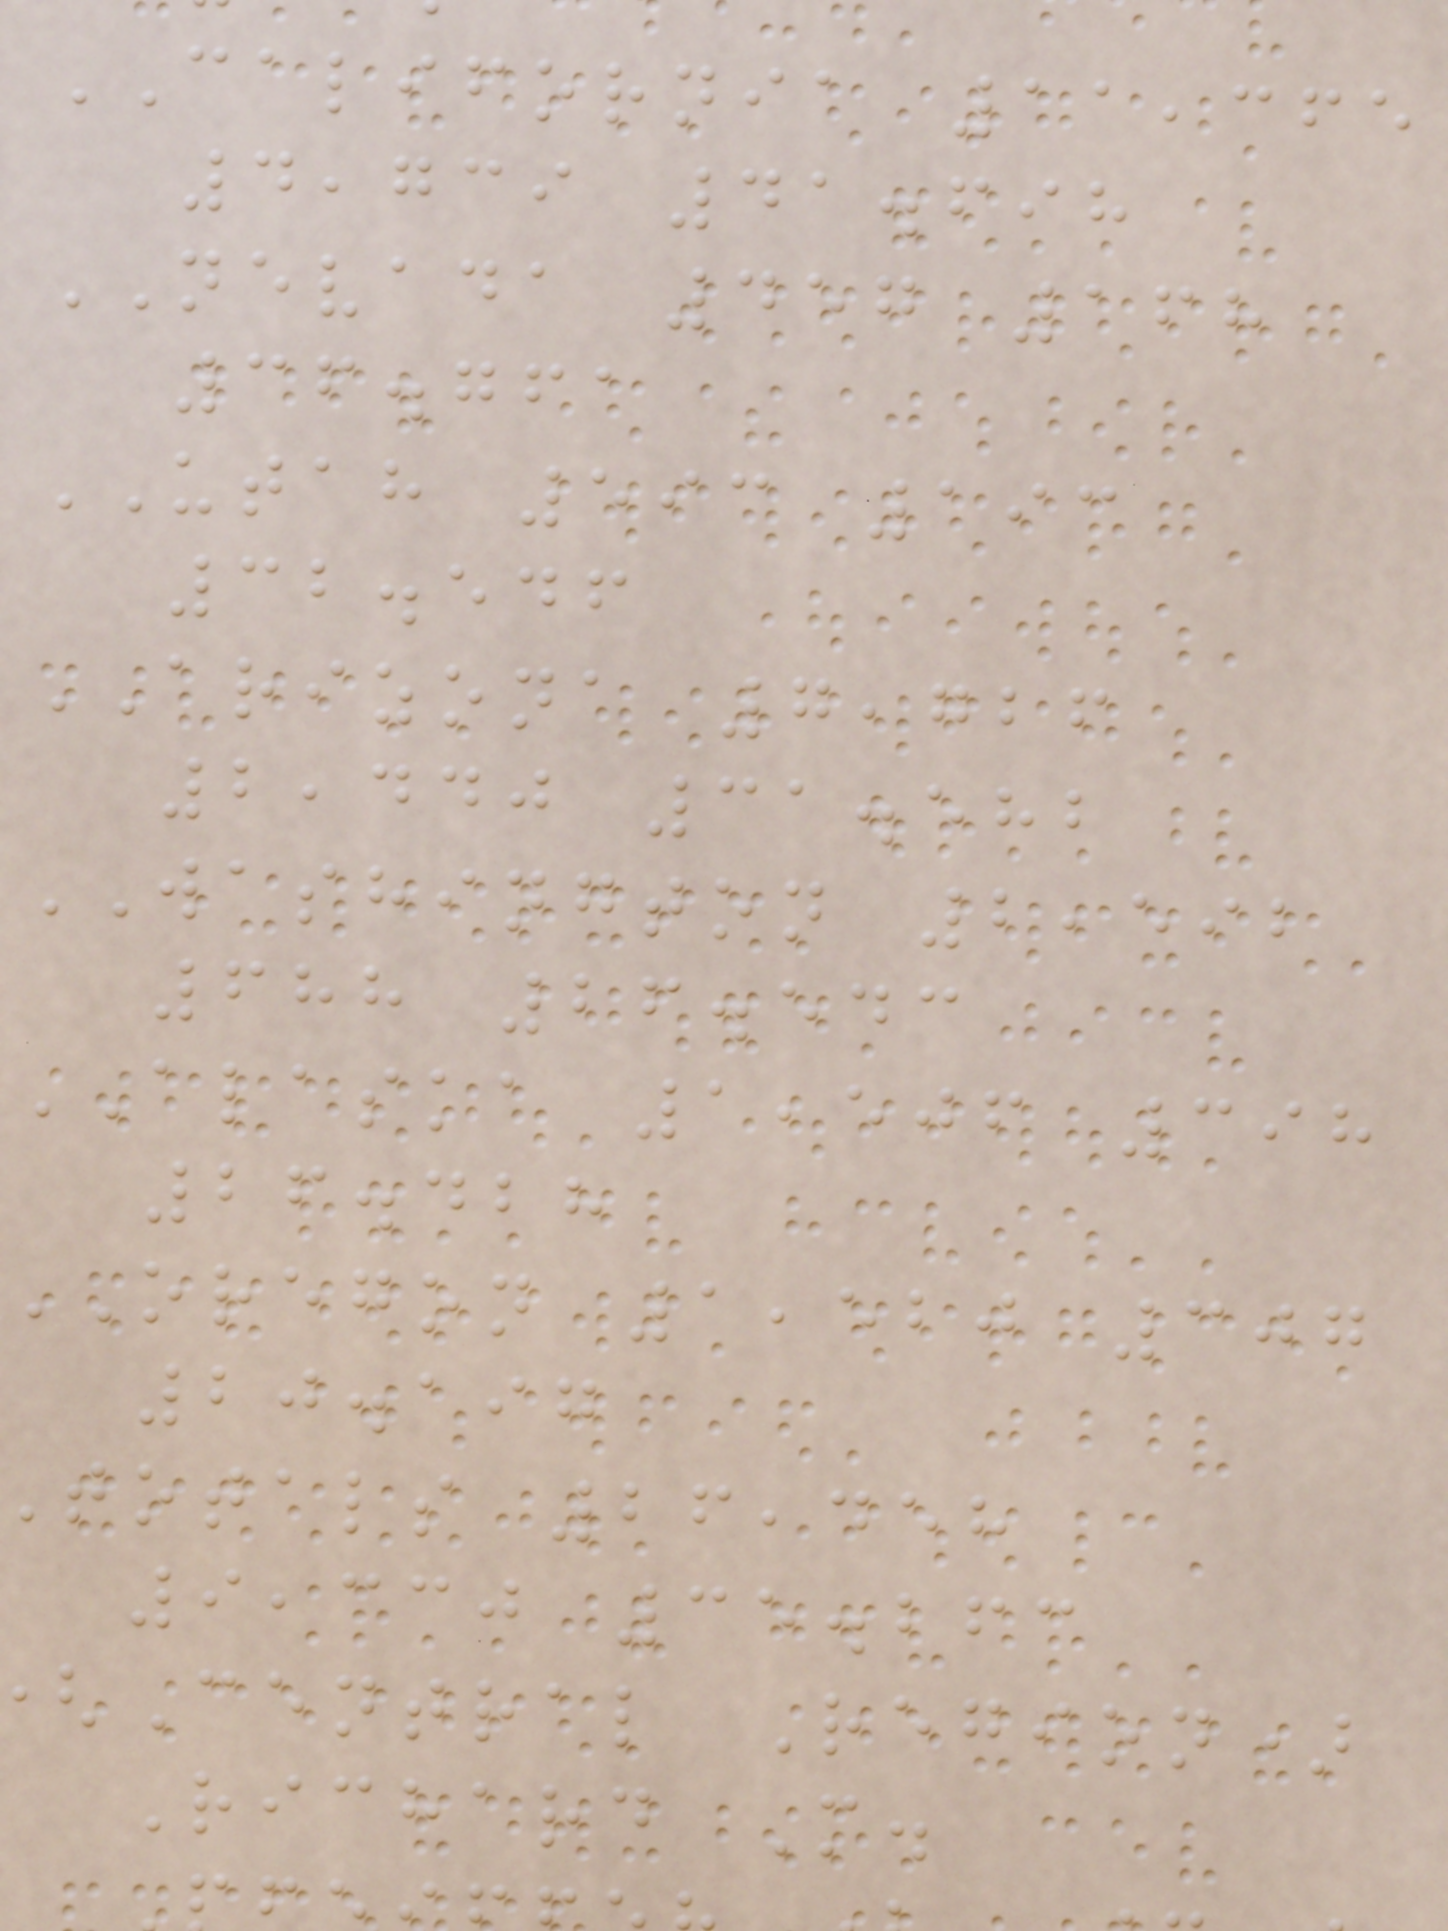CALIFORNIA 11,365
4,739 41.698
NEVADA 457 168
36.761
UTAH 593 193
32.546
ARIZONA 7,726
2,440 31.582
WASHINGTON 2,592
688 26.543
ALASKA 1,506 398
26.428
OREGON 1,520 307
20.197
totals 26,458
9,330 35.263
Central Region)
Richard M.
